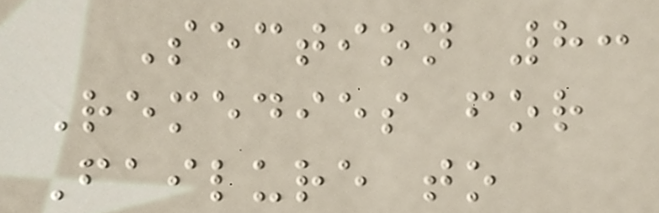Section 8:
Remedies for
Failure to
